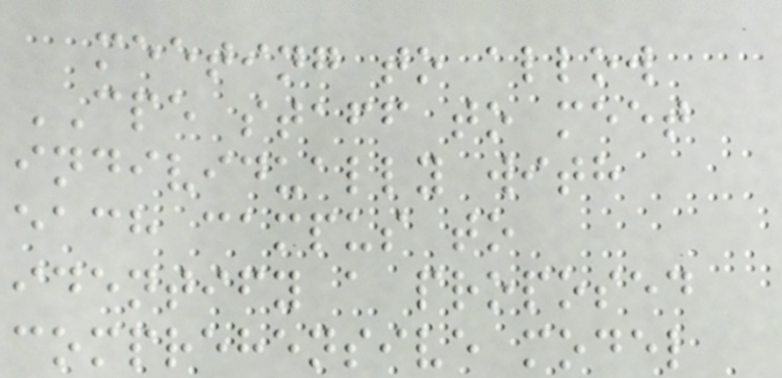meeting to allow
CPE staff to meet
individually with
each campus to
identify a proposed
comprehensive model
